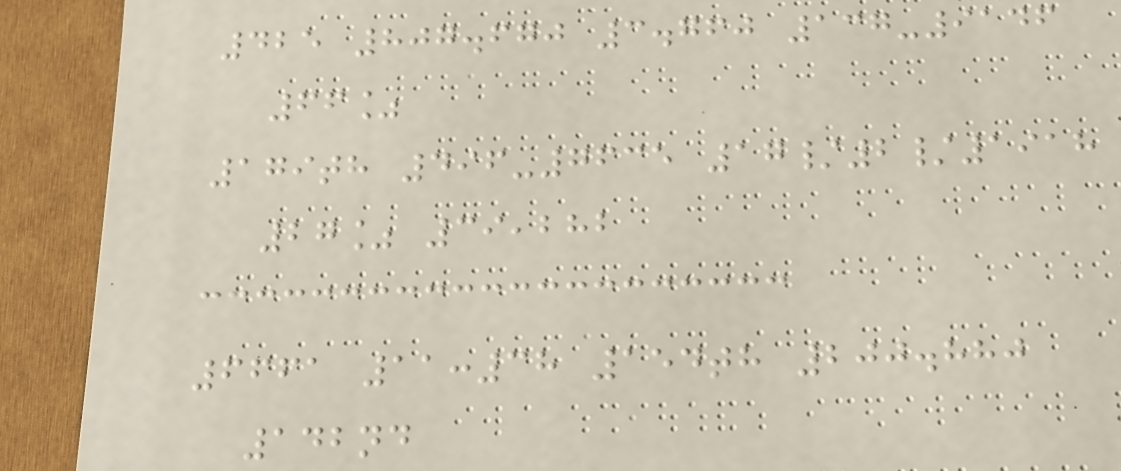425 807.670 3.760 137-9146
66%
179th 496-7635 17/2/1918
27% 39,282
6661 11:38 154th 200.880
142nd
